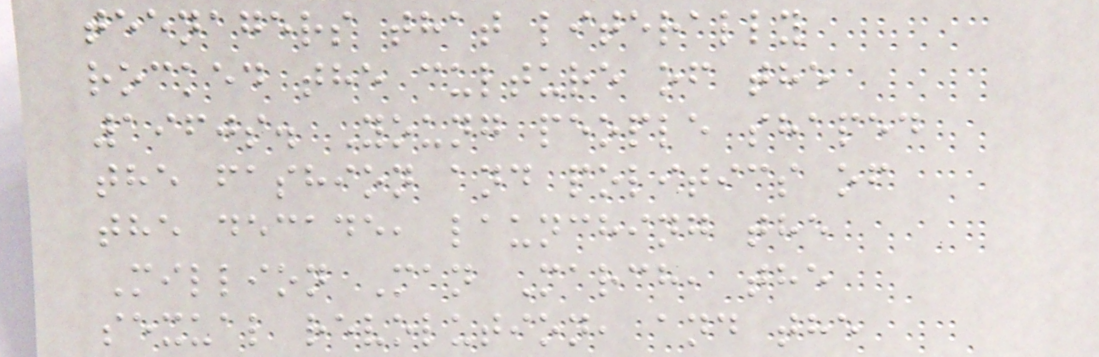teenagers that literally
rocked the culture of the
1960s. Young people shaped
the fashion and politics of
the decade, launching the
Million Man March, the
sexual revolution, and the
